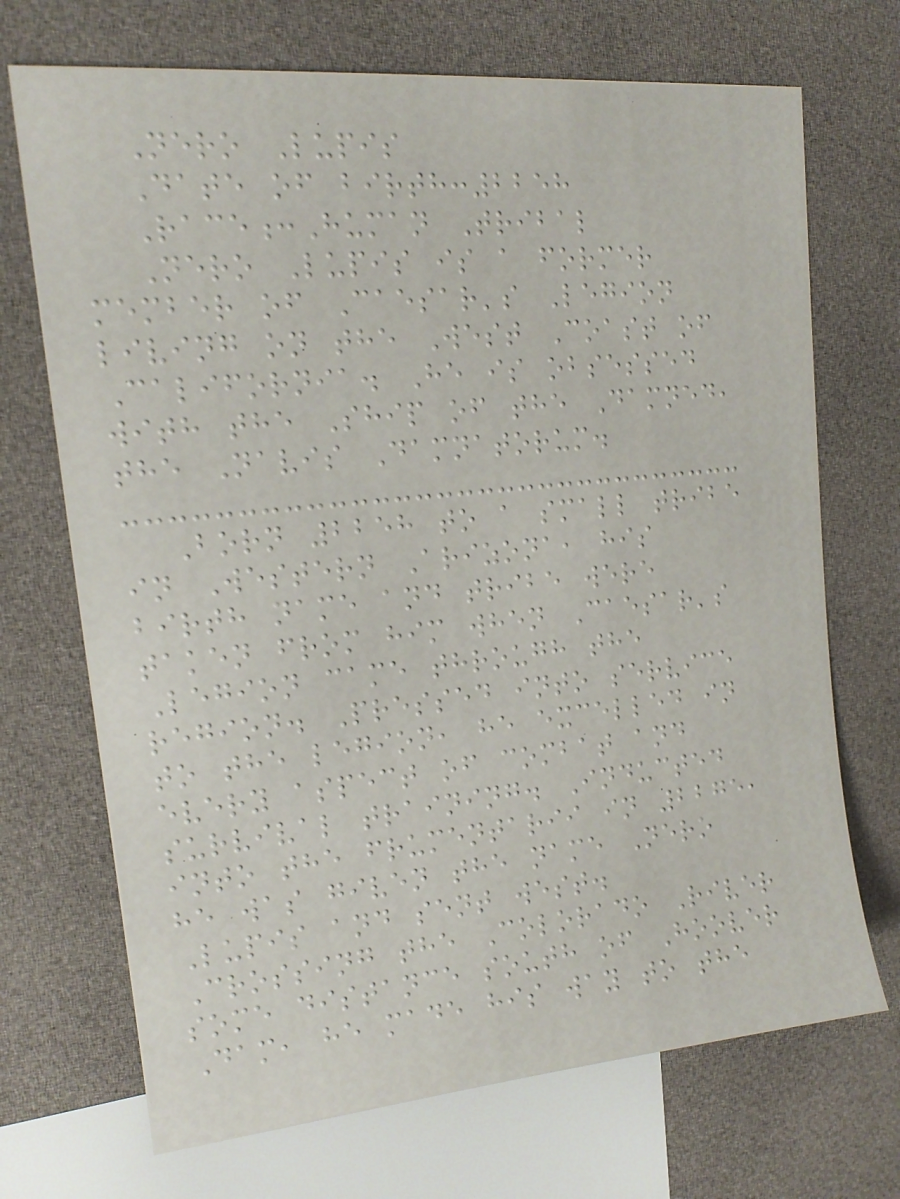Nero Lupis
Date of birth:2258
Race:Human Tribal
Nero Lupis is a former
member of Caesar's Legion
living on the West Coast of
California. He is obsessed
with the Ship of the Damned,
the Navis Damnatorum.
Born 2258 to a small tribe
in Western Arizona, his
birth name and tribe were
taken from him when Caesar's
Legion came through the
region. Pressed into service
to the legion, he excelled in
every aspect of combat and
survival training. Inducted
into the frumentarii in 2275,
he was given the name Nero
Lupis and sent west.
Crossing the Colorado River
some distance south of Hoover
Dam, he made his way to the
